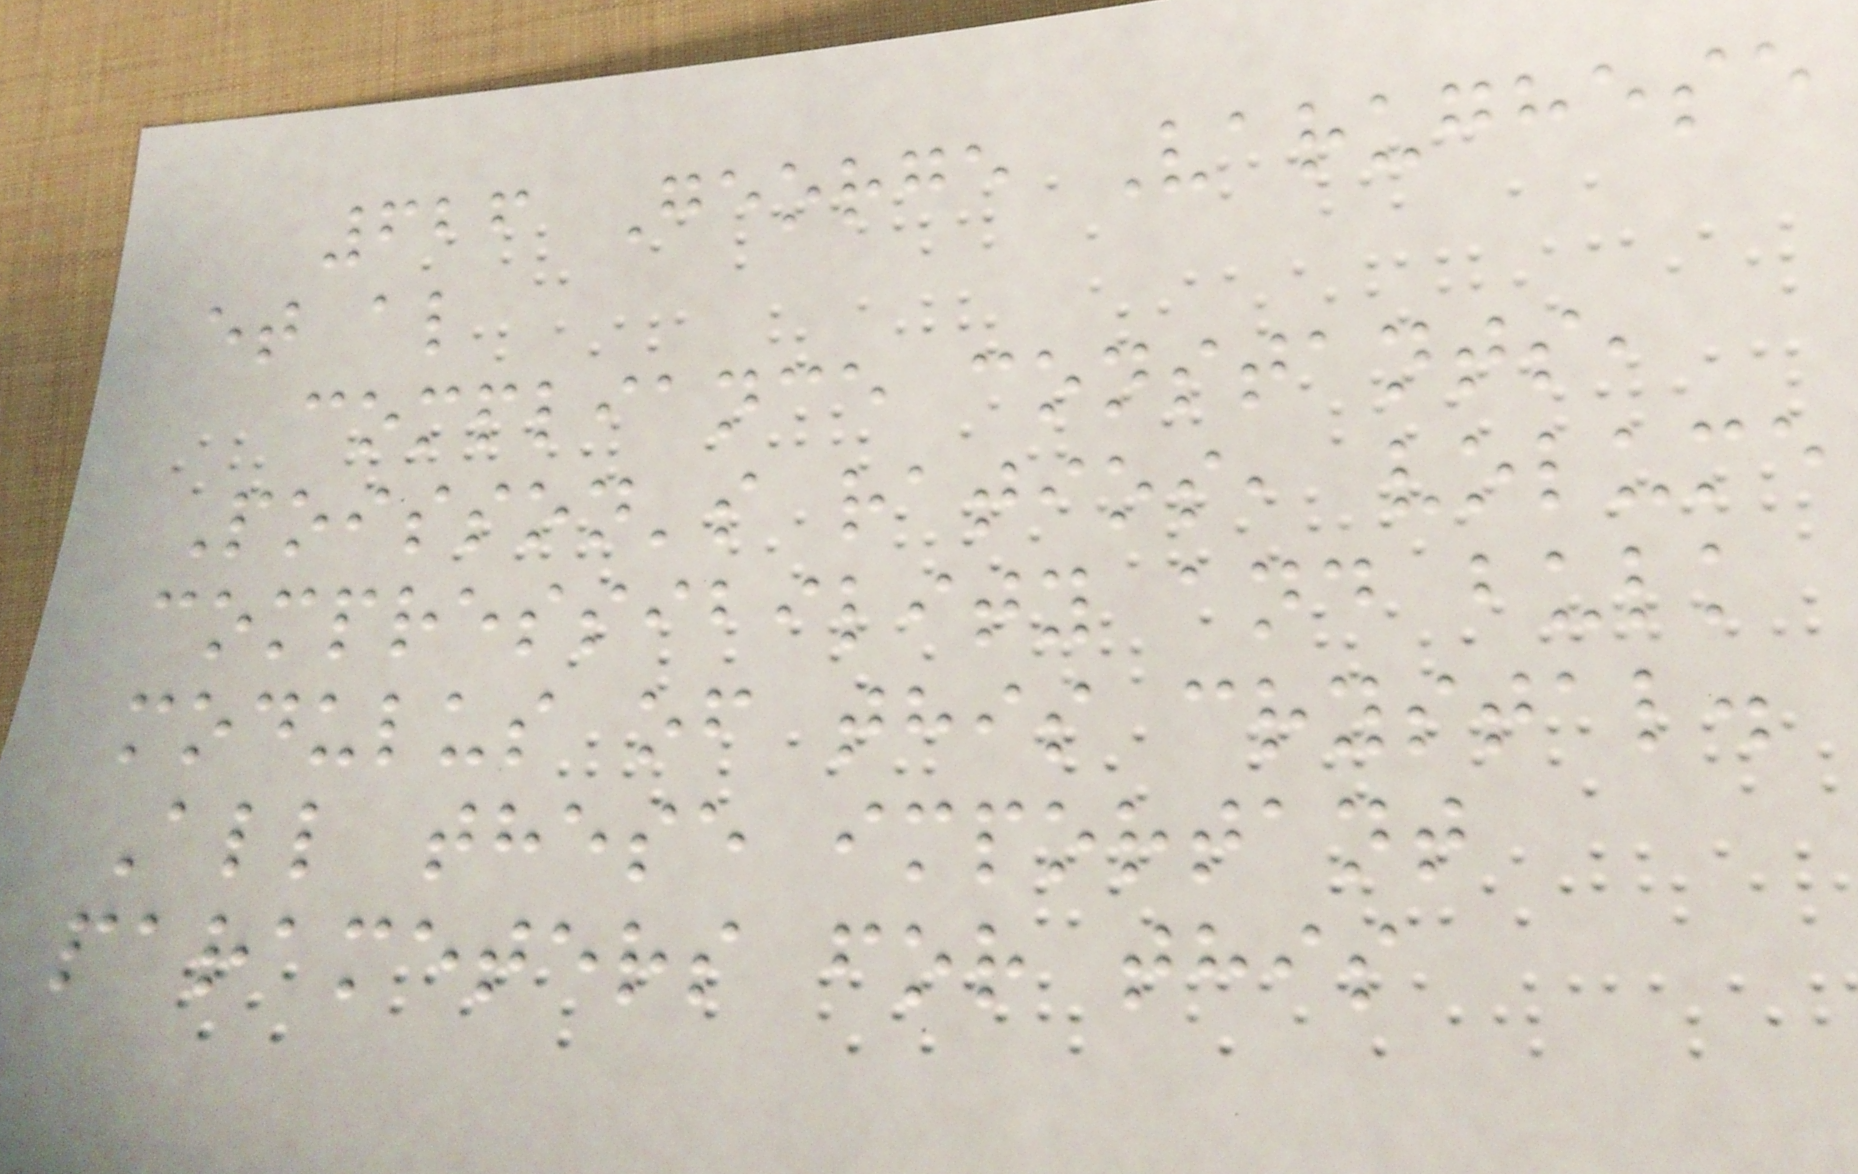626 George Varughese
et al
compliance constants,
Poisson's ratios, volume
compressibility and bulk
modulus of this crystal.
All these important
parameters for this
